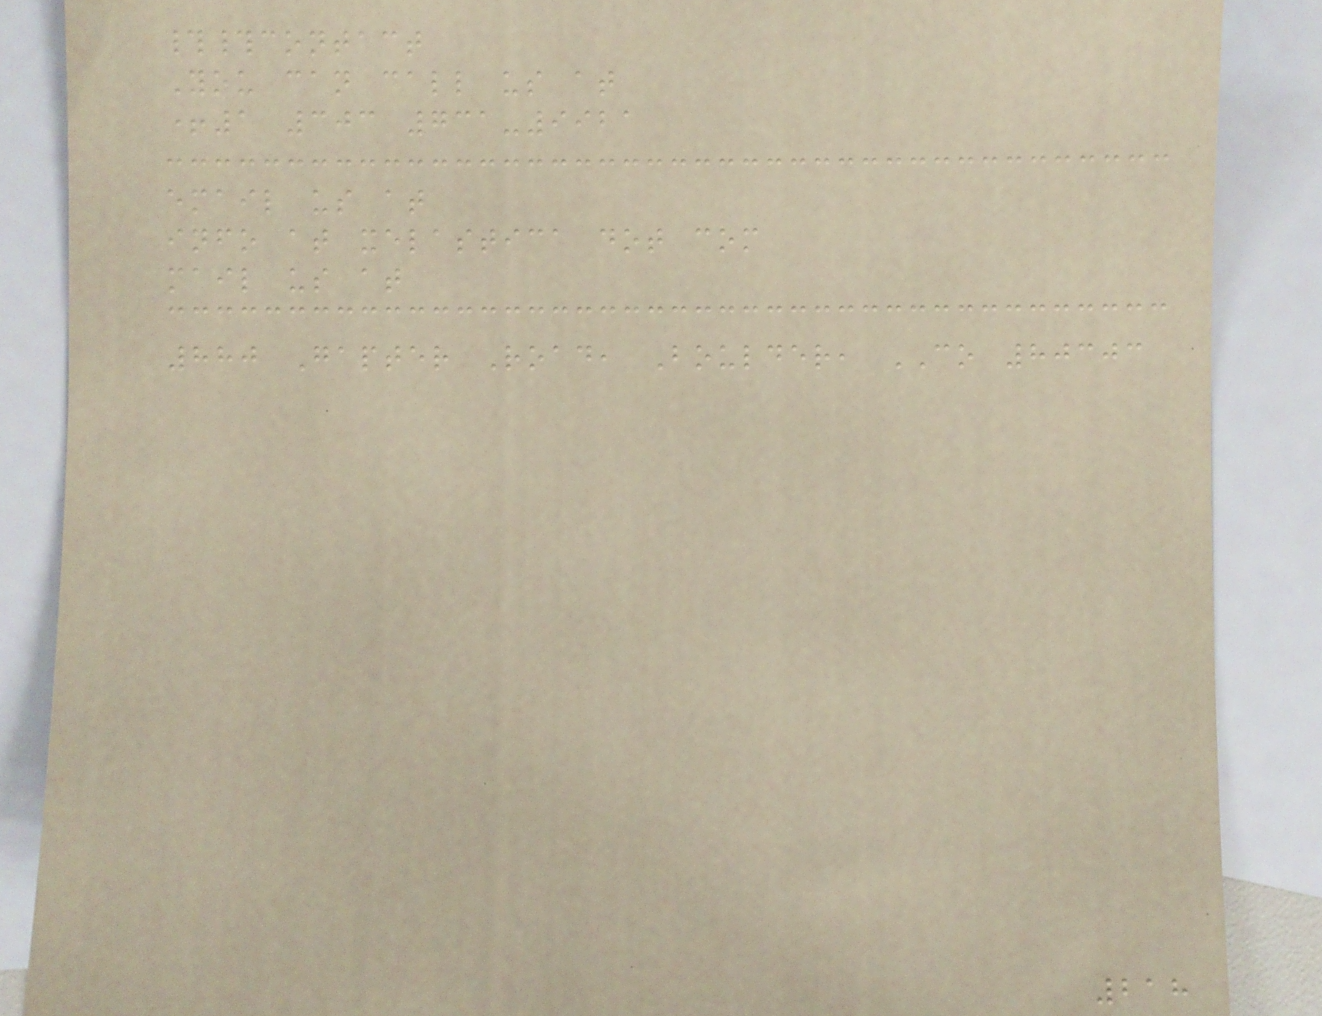##contact
You can call us at
+1 303 731-9921
email us at
info at xelastica dot com
mail us at
880 Gapter Road, Boulder, CO 80303
218
